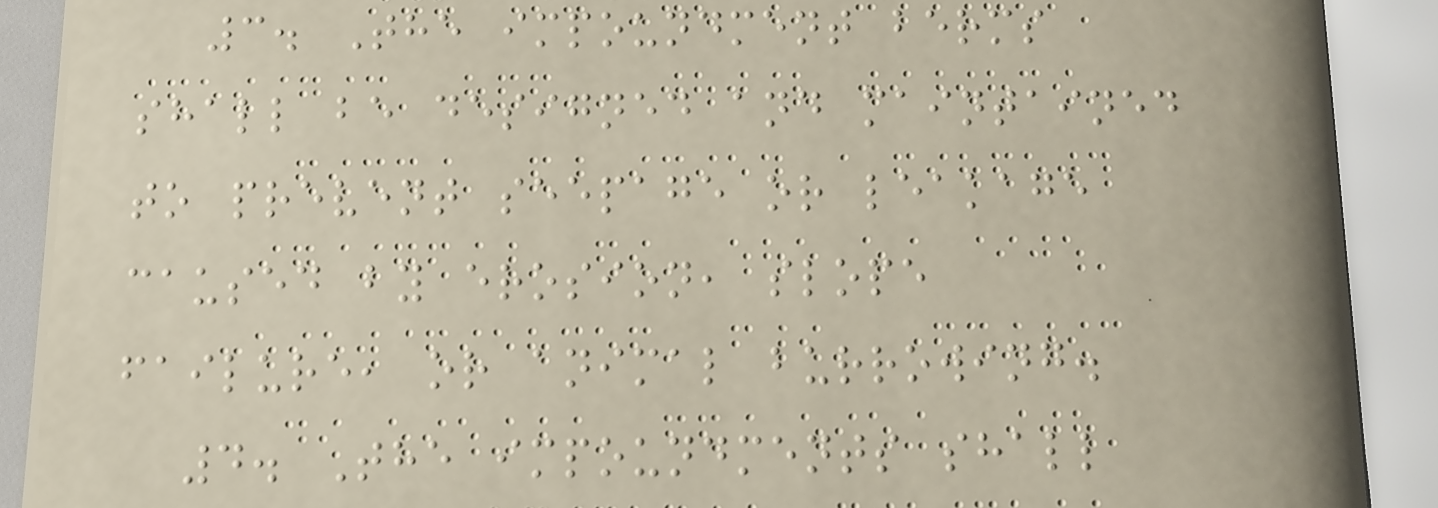3. The impoundment berms
shall be designed and maintained
to prevent seepage or leakage
caused by erosion, slope
failure, or animal burrowing.
4. The impoundments shall
